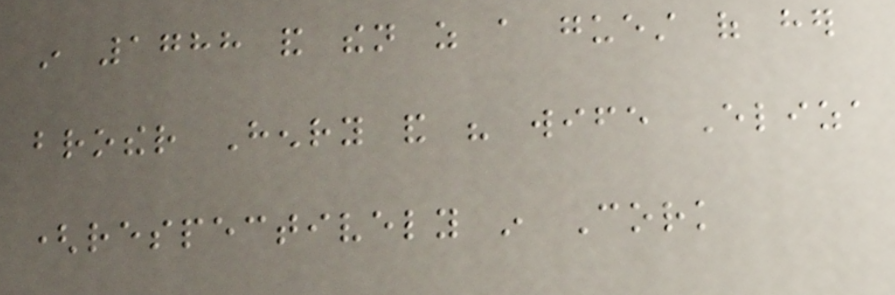in 1788 and then as a guest of her
brother Henry and his wife Eliza
(respectively in Cork
